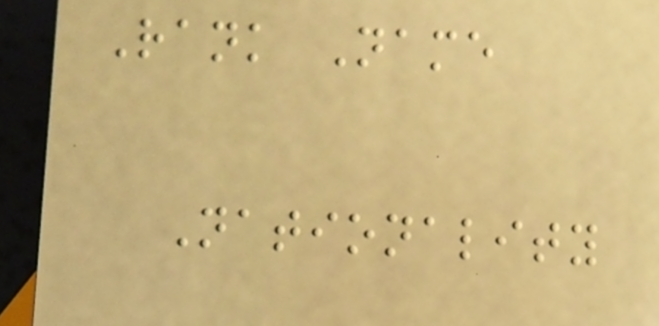Rank Name
Nationality
